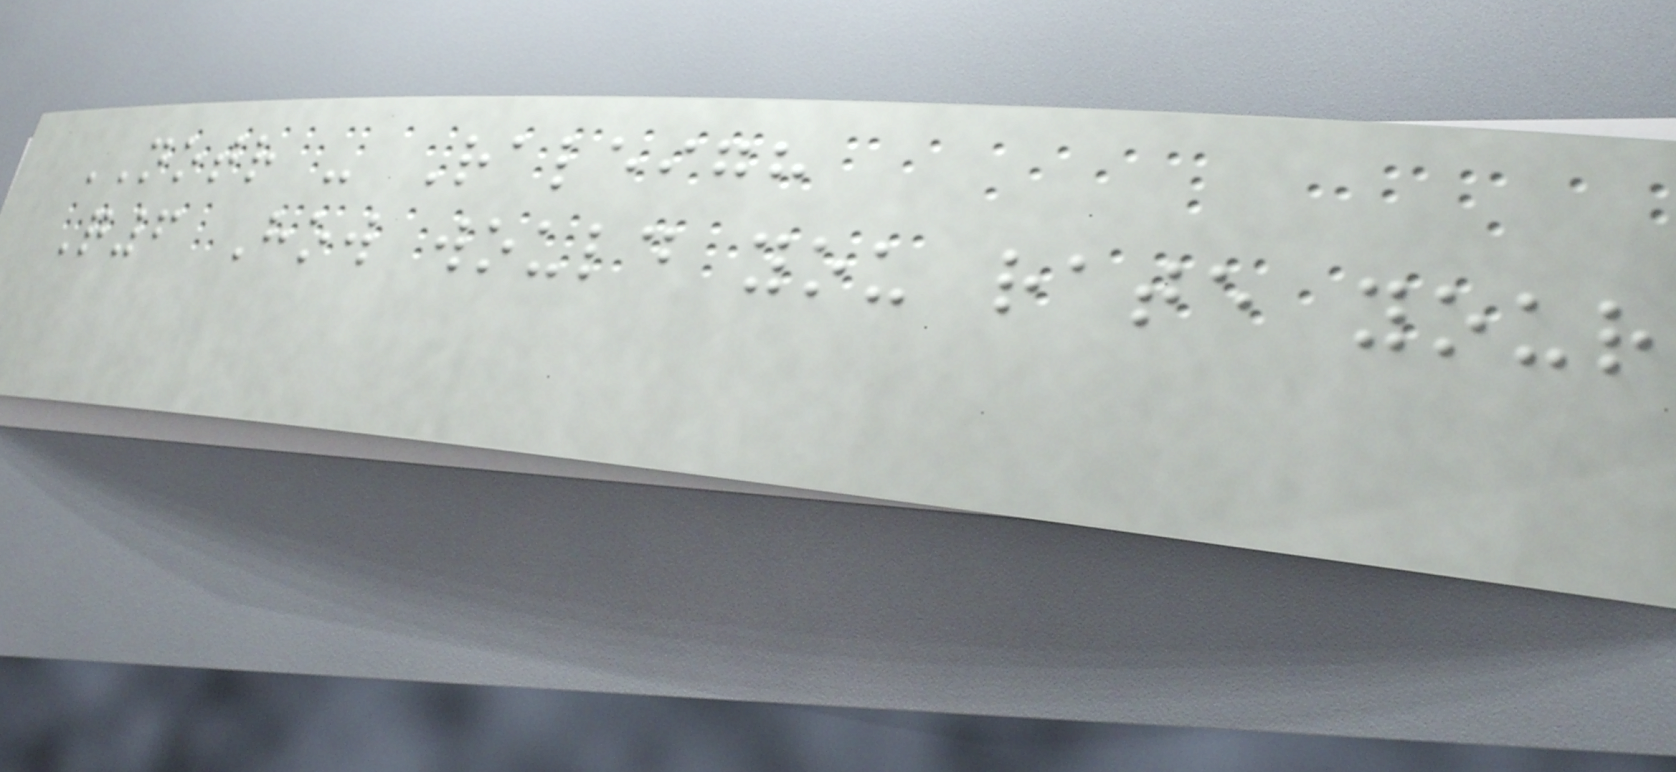NOTR - Raleigh
Q6 How would you rate your
